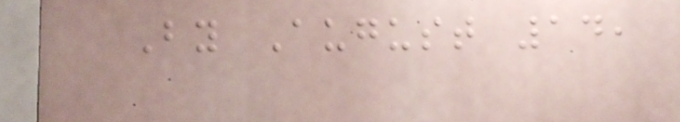By August 14,
